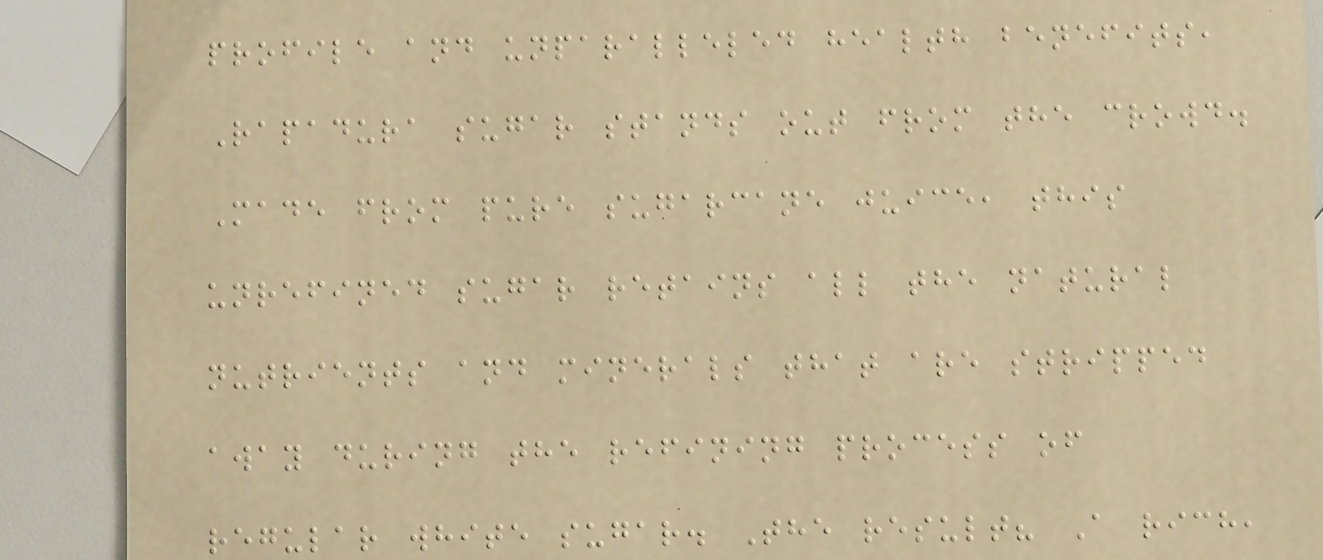profile and unparalleled health benefits,
Rapadura sugar stands out from the crowd.
Made from pure sugarcane juice, this
unrefined sugar retains all the natural
nutrients and minerals that are stripped
away during the refining process of
regular white sugar. The result? A rich,
